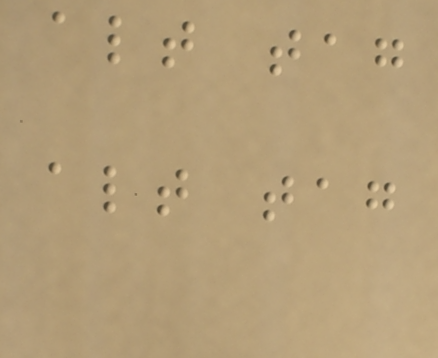alt tag
alt tag
